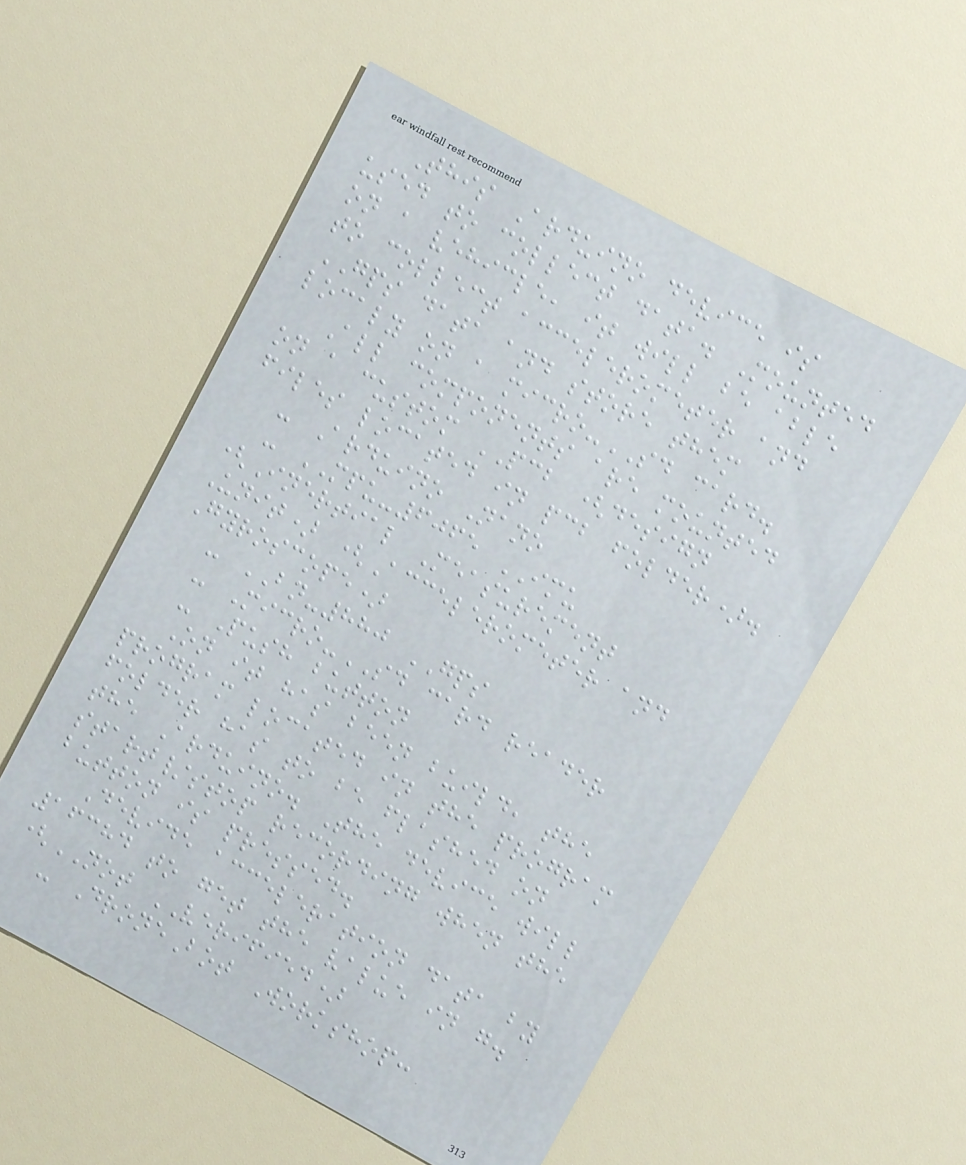This Arduino device is
used to collect data. Mounted
on a vehicle, it will be able
to collect accelerometer and
GPS data and store them
localy on a micro-SD card.
All components are mounted
on a custom PCB (design
files located in pcb folder).
- Arduino Nano
- MPU-6065 IMU
(Inertial Measurement
Unit) (Accelerometer and
Gyroscope)
- BN-880 GPS
- Micro-SD card reader
- Push button
On it has been build, the
program located in the program
folder has to be flashed on
the Arduino. The device will
start/stop recording when the
button is pressed.
Devide acceleration data by
16384 to get the value in g.
(NOT VERIFIED)
- DroneBot Workshop:
